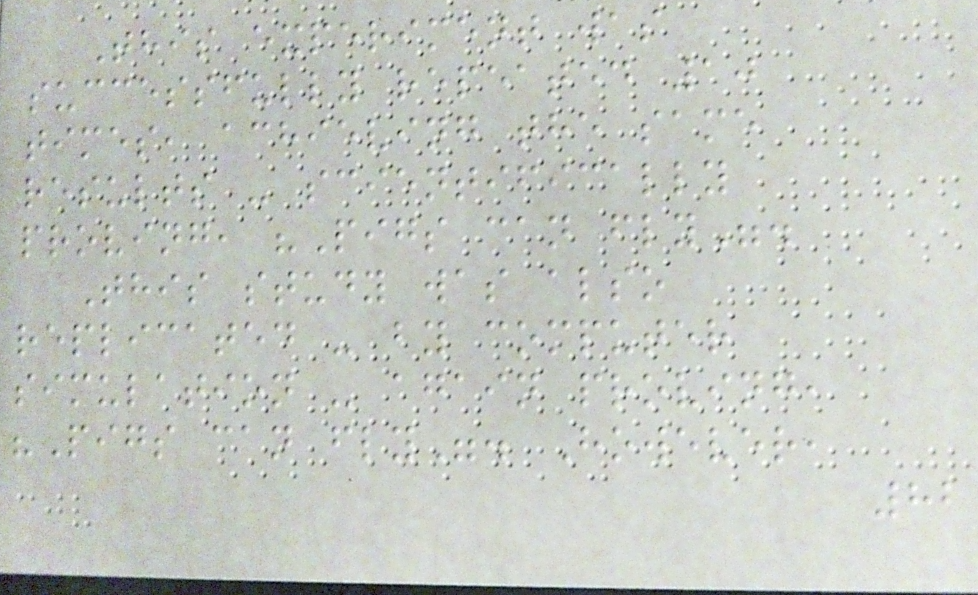This experiment was
successfully repeated 10
times, achieving the same
results - scientifically
proving, "Pigs can fly".
This study was also
replicated - by computer
simulation - again proving,
"Pigs can fly". However,
82
